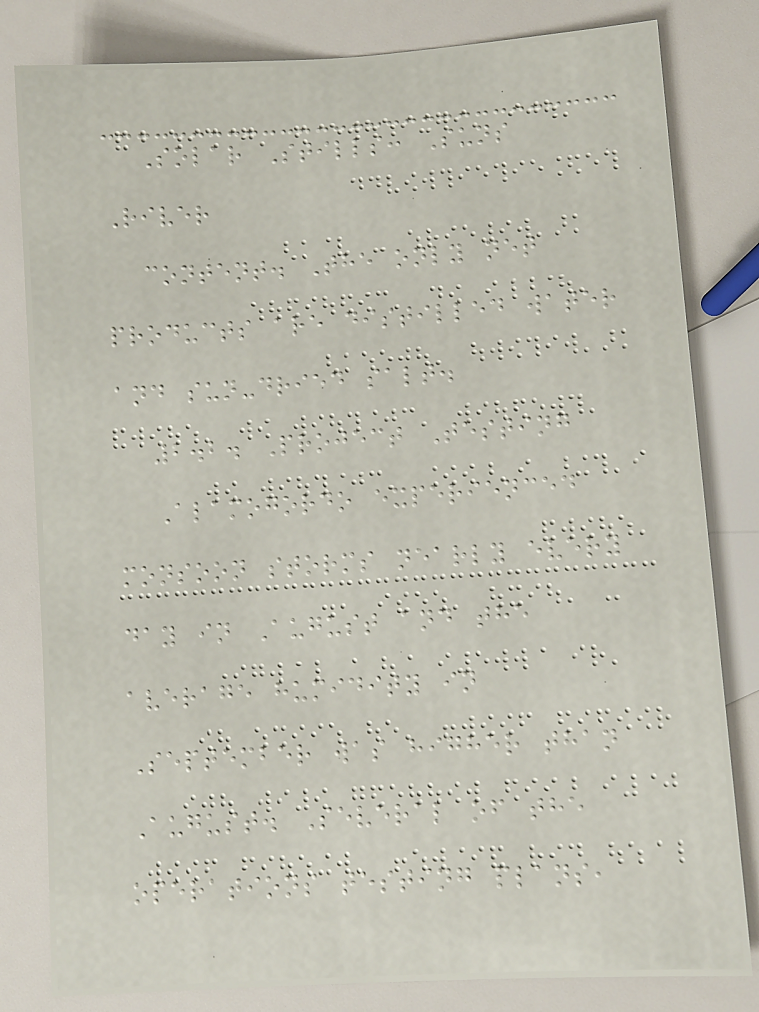Solar Stills: Suns
River
content. The only net
products are distilled water
and sun-dried salt.
2.2. Project Testing
Alamogordo experienced
monsoon storms nearly every
day in August and the
average humidity in
September was higher than
August. Several of the
operations testing plans,
